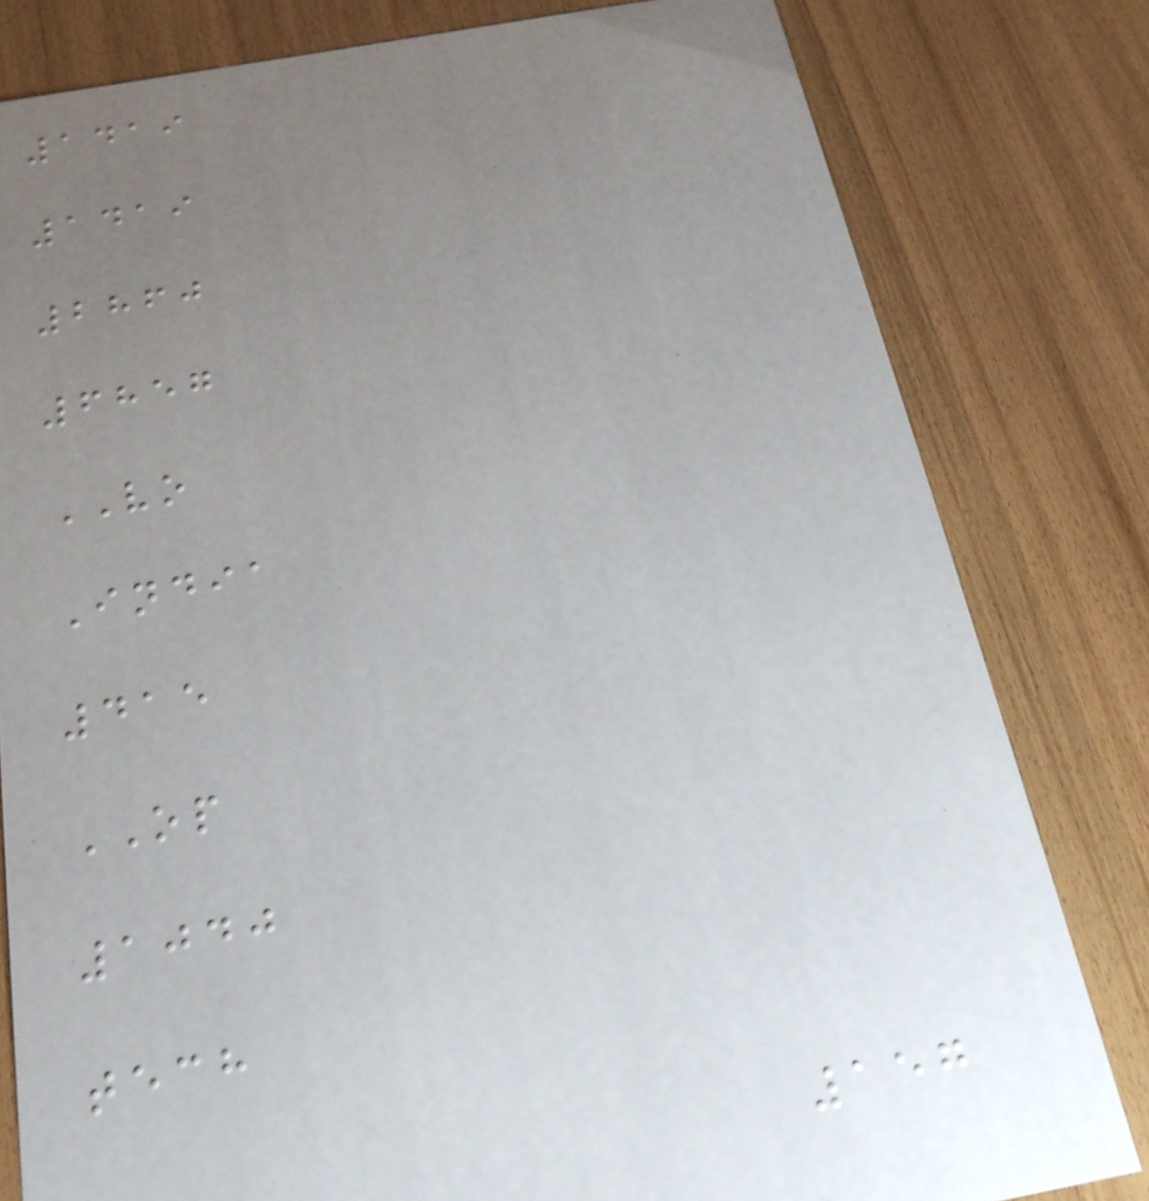1419
1419
2860
6857
VO
India
415
OP
1040
tech
157
